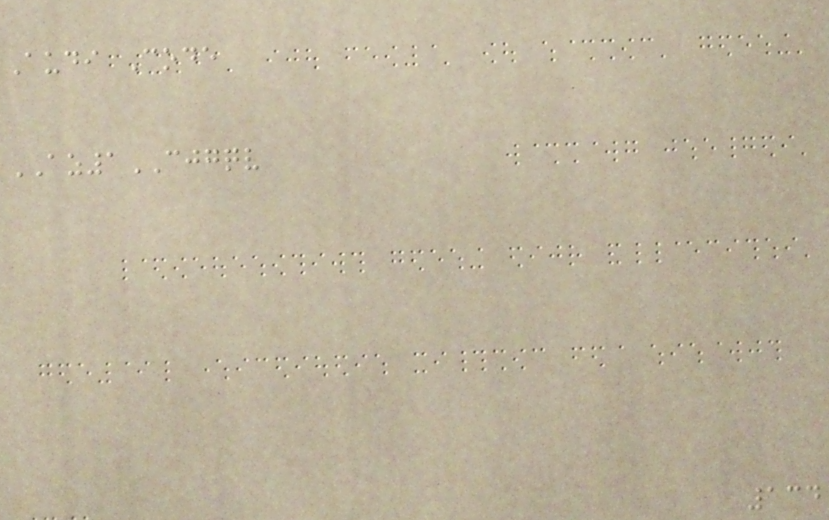Audi Code
AZ1CJGQV
134
